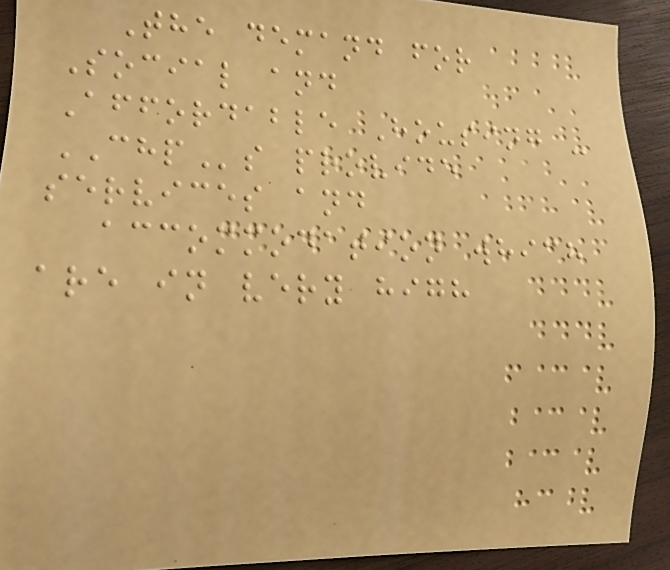The demand for
Social and
Affordable Housing -
CHPs provide
services and
accommodation which
are in very high
